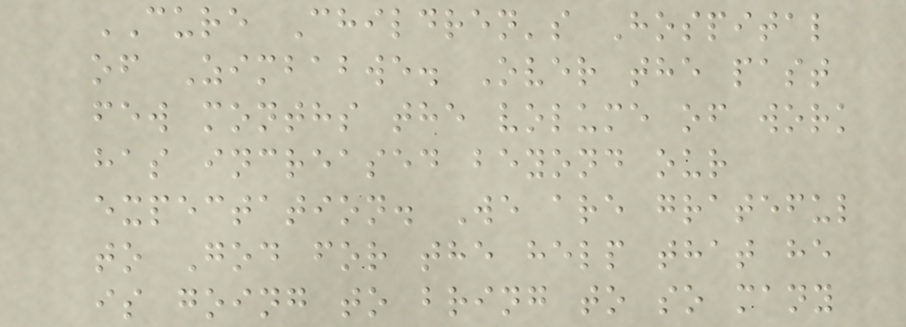CURE Children's Hospital
of Zimbabwe. Over the past
few months the volume of work
has increased beyond our
expectation. We are grateful
to God for the help that he
is going to bring to so many
